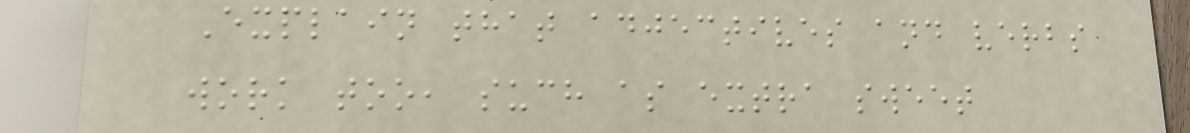Explain that adjectives and verbs
work too, such as extra sweet
